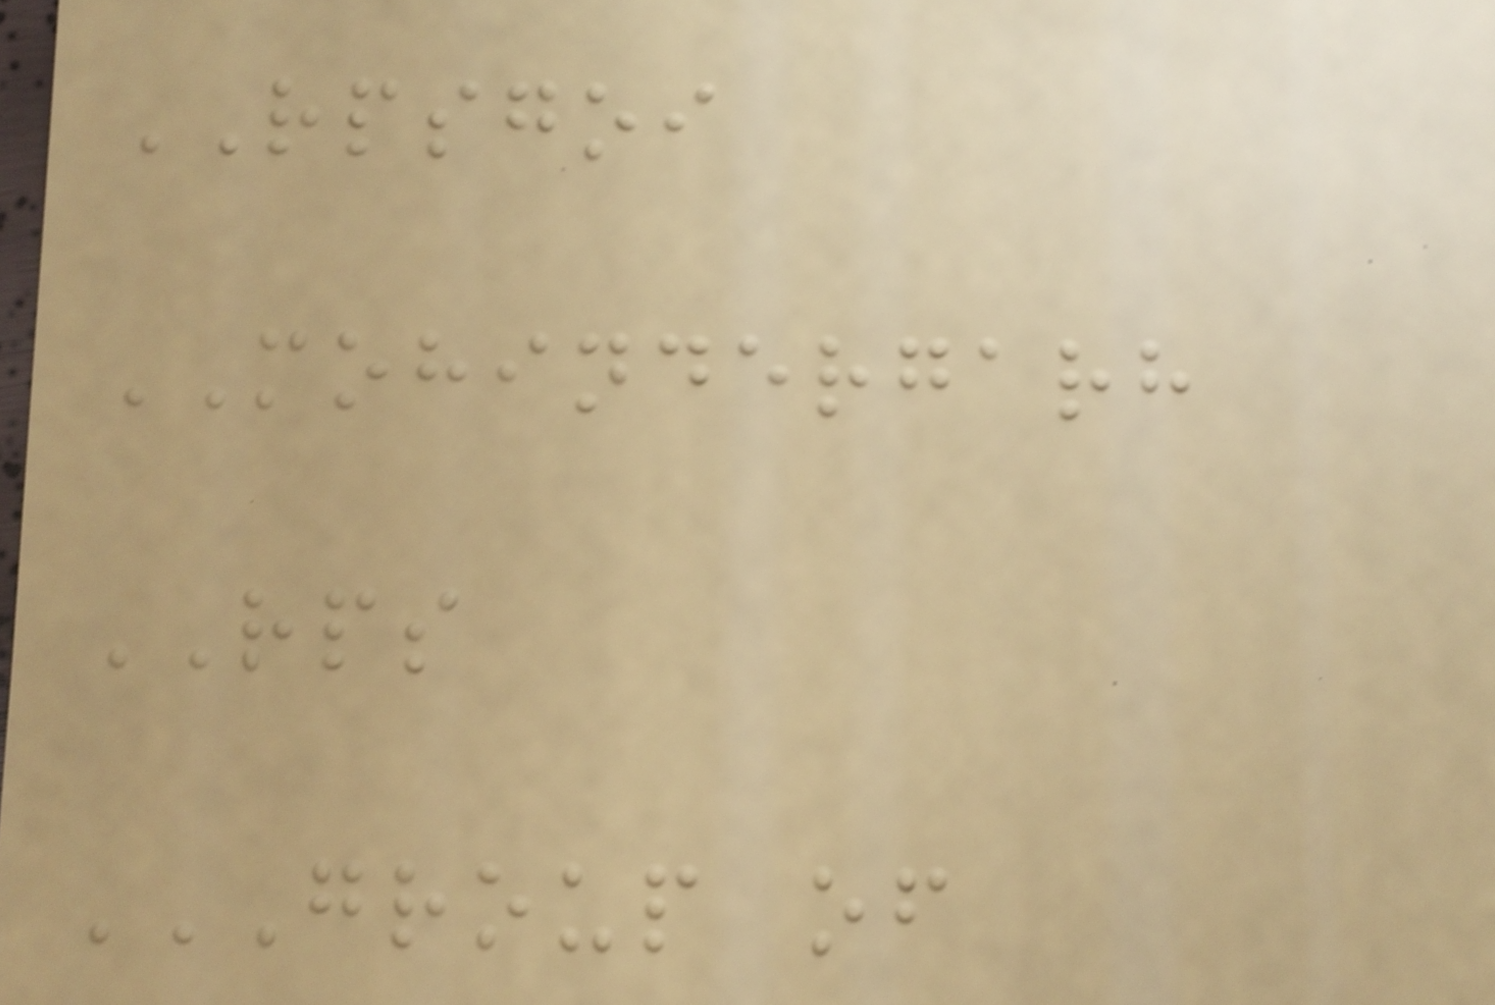RPSGOI
MOHINDERGARH
RPS
GROUP OF
